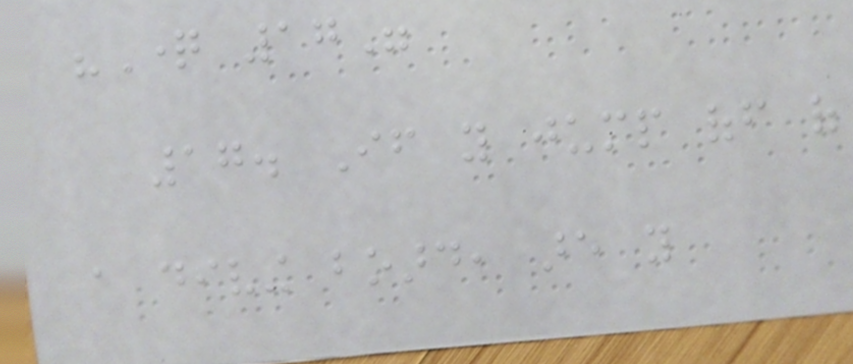"Question 17"
17. If you jump off of
a diving board, are you
